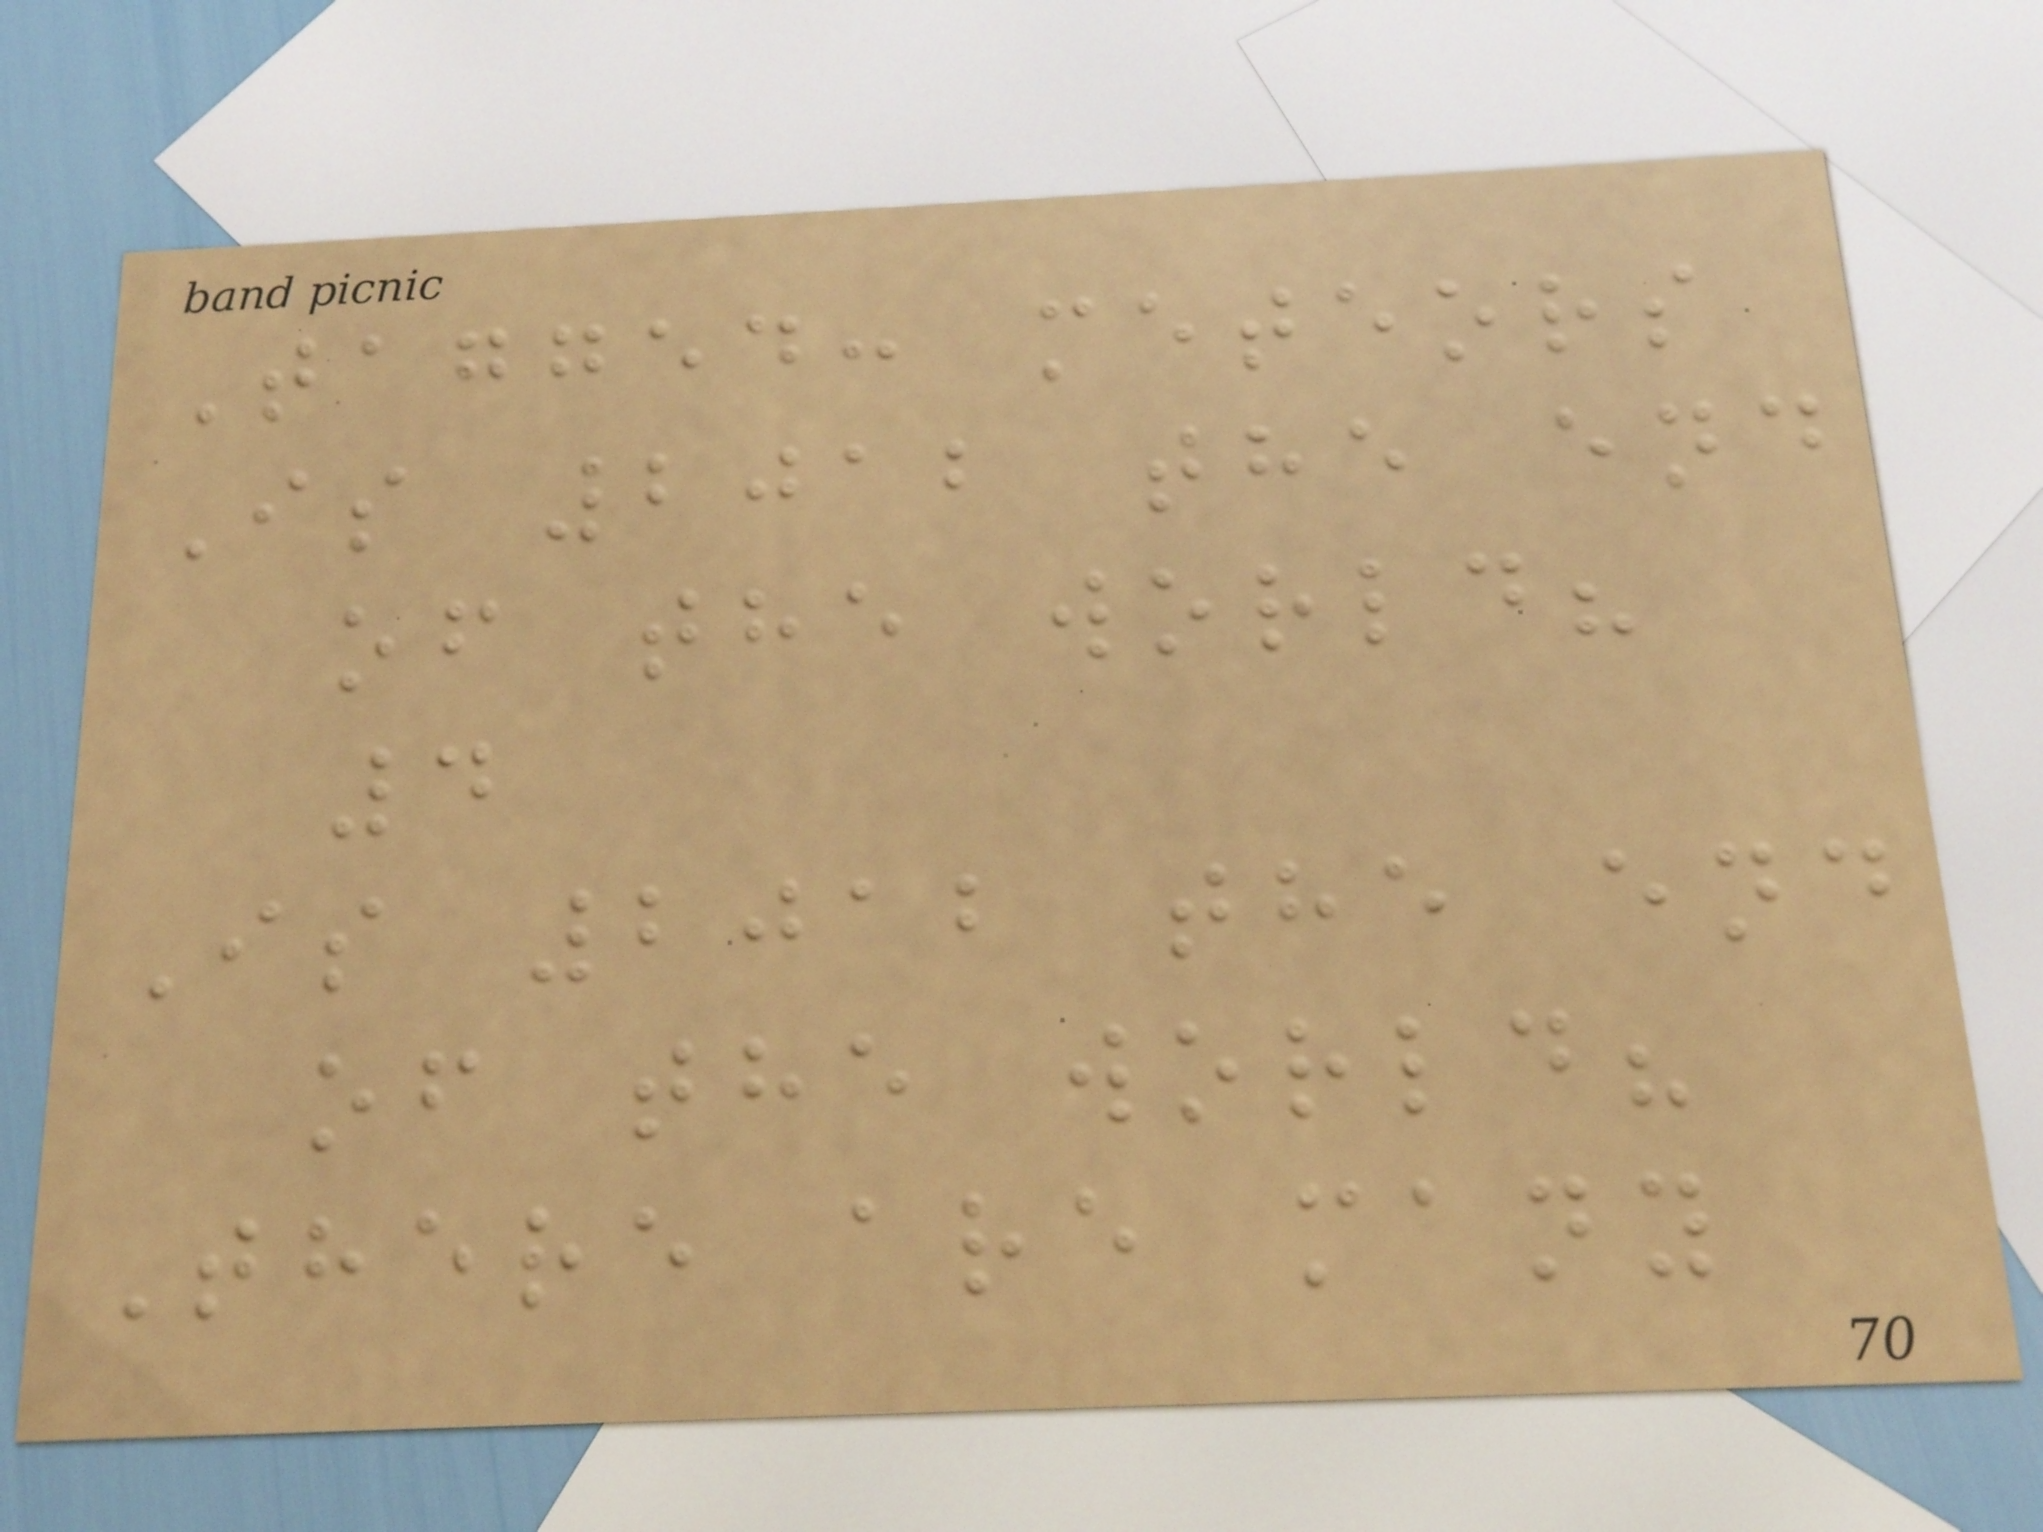Tagged: meteors
Is 2012 the end
of the world?
4
Is 2012 the end
of the world?
There are many
